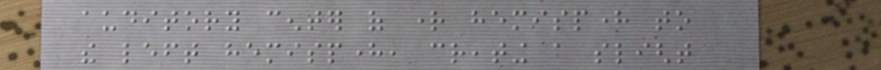auditory center of right hemisphere to
the left hemisphere, creating a slight
